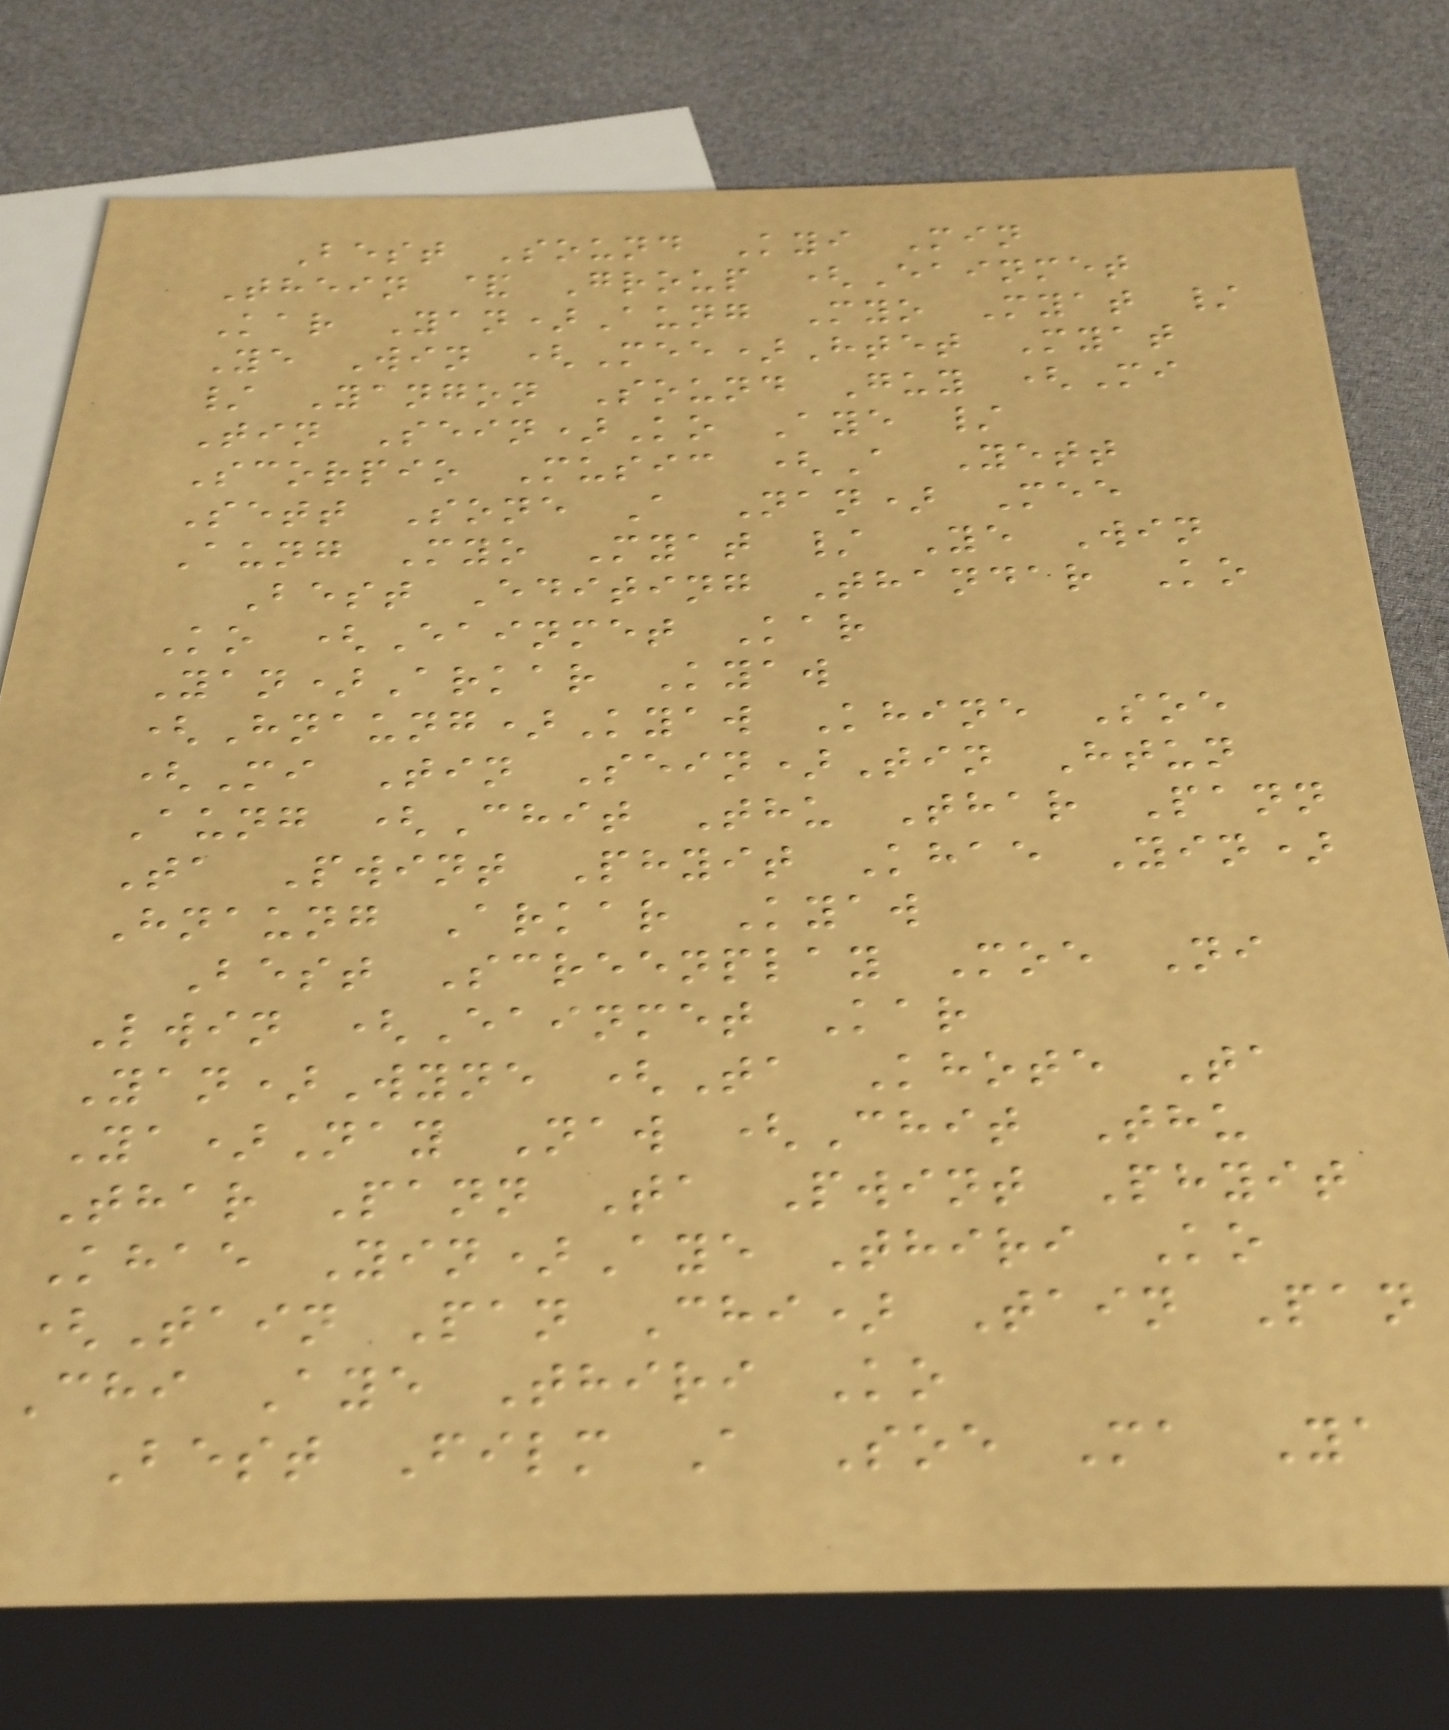Best Sound Kyi Min
Thein & Group (Eainmet
Kar Yan)Aung Myo Myat /
Ye Win (Mee)Htet Myat
/ Yangon Sound Guy (Mi
Tin Sein)Ko Aye /
Scorpio Music (A Yett
Sett Sone A Nan) Mee
Aung Myo Myat / Ye Win
Best Editing Thandar Ko
Ko (Eainmet Kar
Yan)Arkar Kyaw
(Hnaung)Kyaw Khine Soe
(Mi Tin Sein)Tin Htun
Aung (Chit Thu Thar Pann
Ta Pwint Phyit Khae Yin)
Hnaung Arkar Kyaw
Best Screenplay Moe Ni
Lwin (Eainmet Kar
Yan)Wyne (Ta Khote Ta
Ya)Nay Naw (Chit Thu
Thar Pann Ta Pwint Phyit
Khae Yin)Aye Thiri Ko
(Tain Pan Chi) Tain Pan
Chi Aye Thiri Ko
Best Film A Soe Ma Ya
